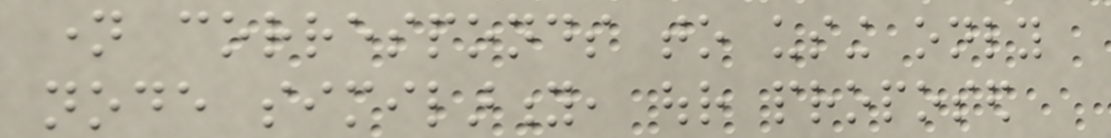name corresponds to using only
node similarity, our proposed
